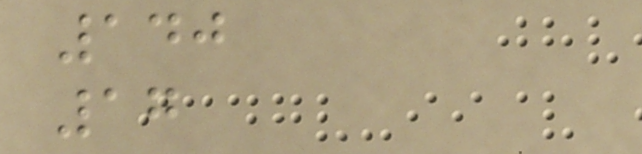140
17
